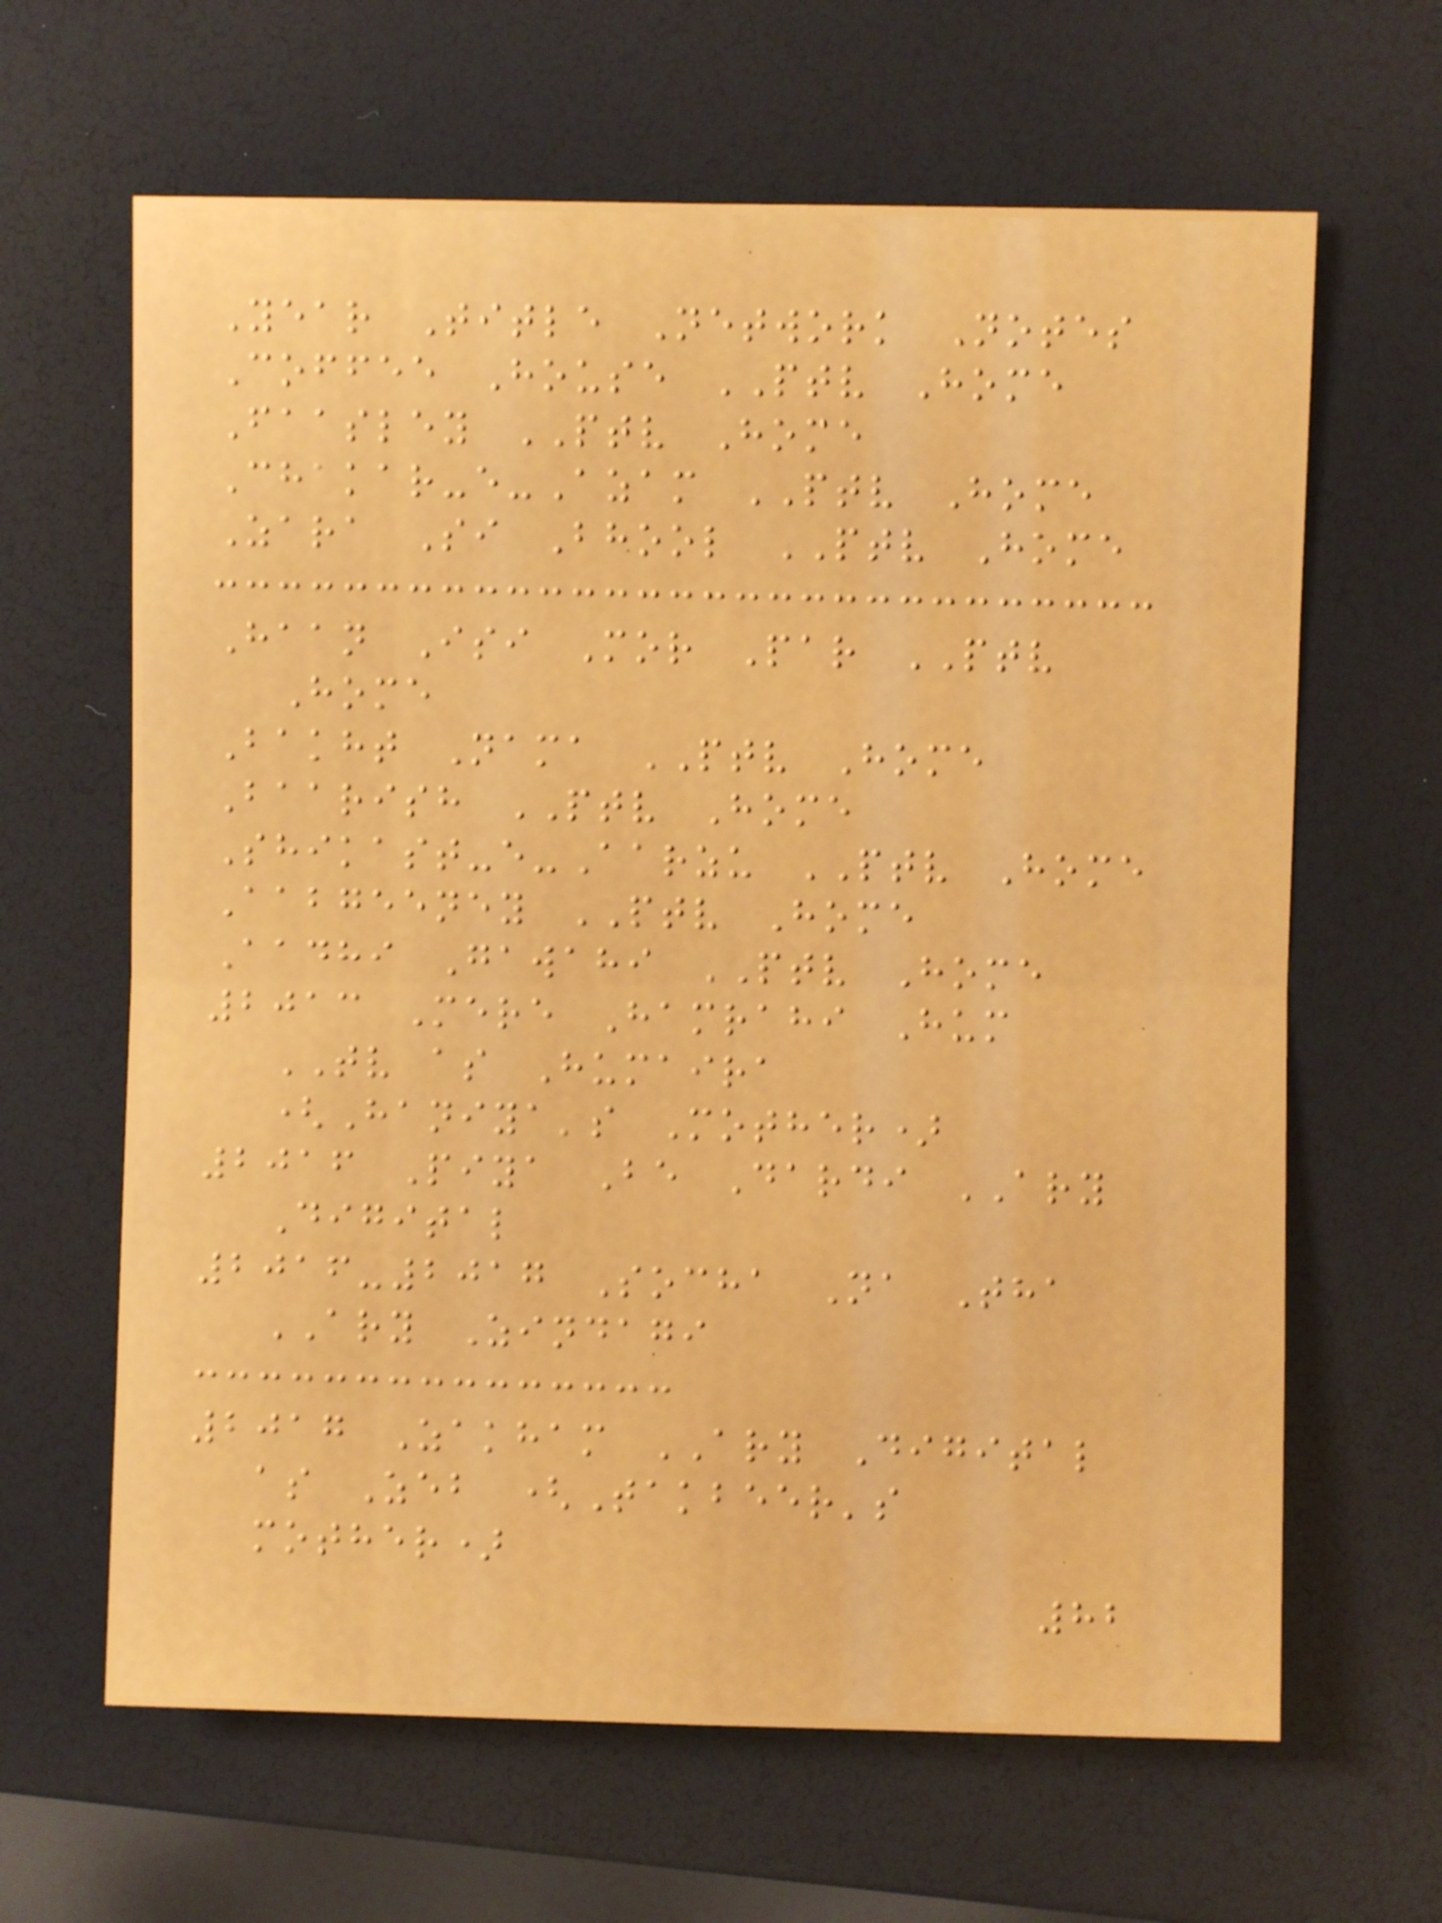Year Title Network Notes
Coffee House PTV Home
Faasley PTV Home
Chakar-e-Azam PTV Home
Zara Si Bhool PTV Home
Haan Isi Mor Par PTV
Home
Bakht Nama PTV Home
Baarish PTV Home
Shikast-e-Aarzu PTV Home
Aabgeeney PTV Home
Aadhi Gawahi PTV Home
2013 Mere Hamrahi Hum
TV as Humaira
(Haniya's Mother)
2016 Piya Be Dardi ARY
Digital
2016-2017 Socha Na Tha
ARY Zindagi
2017 Zakham ARY Digital
as Zeb (Takbeer's
mother)
82
